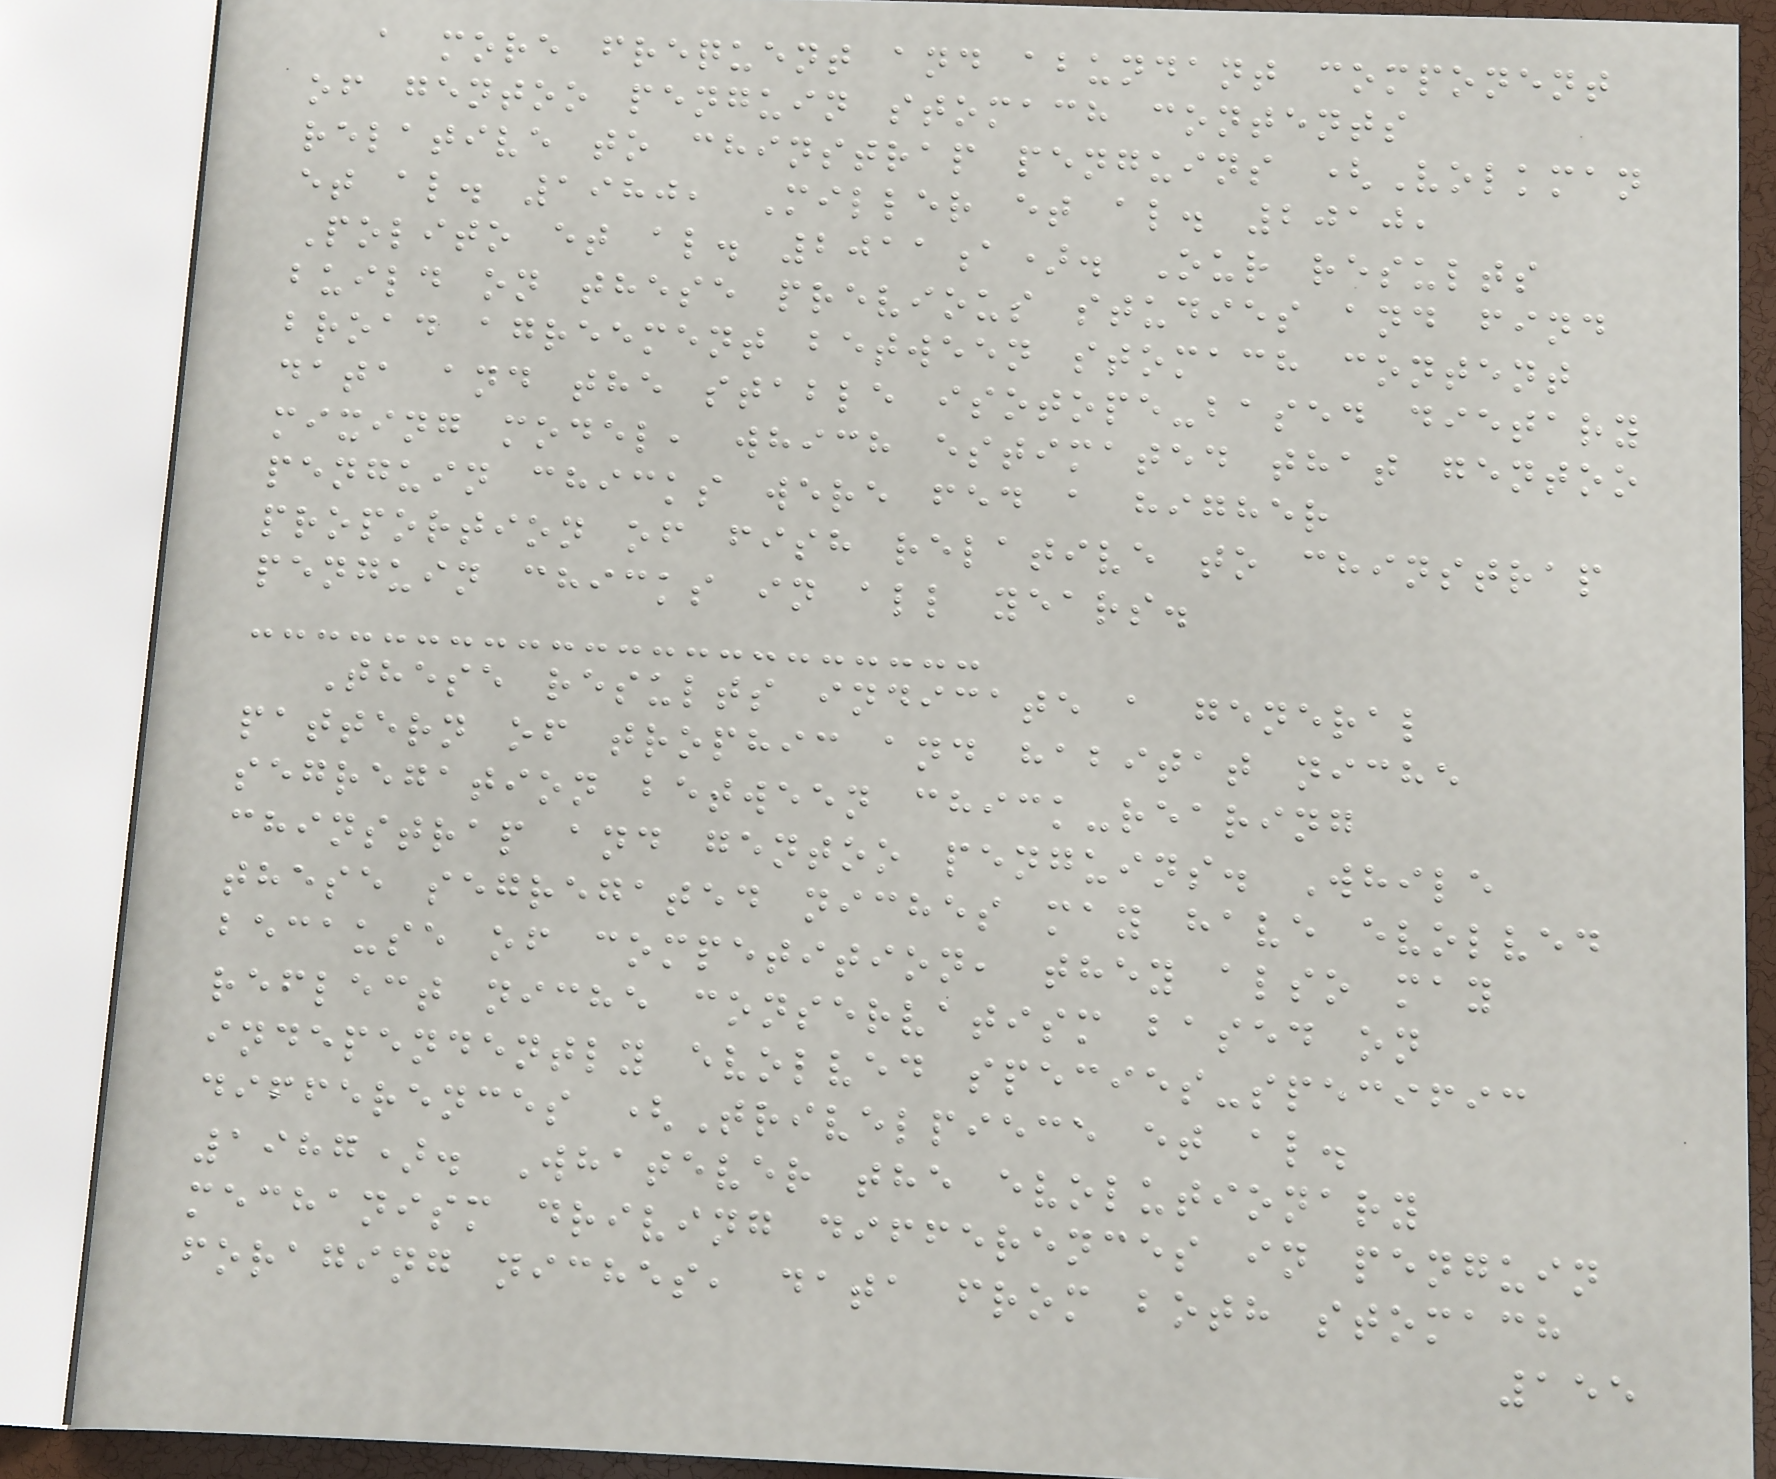a more frequent and abundant component
of gentoo penguin stomach contents
relative to chinstrap penguins (Volkman
et al. 1980, Miller et al. 2010,
Polito et al. 2011a). Our results
build on these previous studies and find
broad agreement between stomach content
data and the stable isotope-based dietary
mixing model, which estimated that gentoo
penguin chicks were fed a higher
proportion of fish relative to chinstrap
penguin chicks in all years.
These results indicate a general
pattern of trophic and habitat niche
segregation between chick-rearing
chinstrap and gentoo penguins. While
these segregated niches may have evolved
because of competition, they also may
reflect niche conservatism based on
independently evolved species-specific
differences (Trivelpiece et al.
1987). Whatever the evolutionary
mechanism driving differences in penguin
foraging niches, data from both stomach
155
